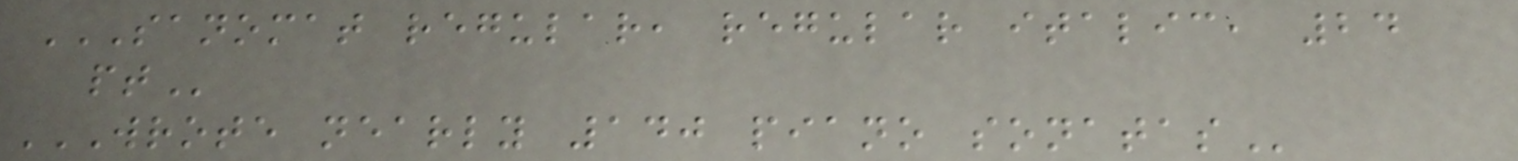SANOMAT REGULAR, REGULAR ITALIC, 24
PT
WROTE NEARLY 140 PIANO SONATAS
